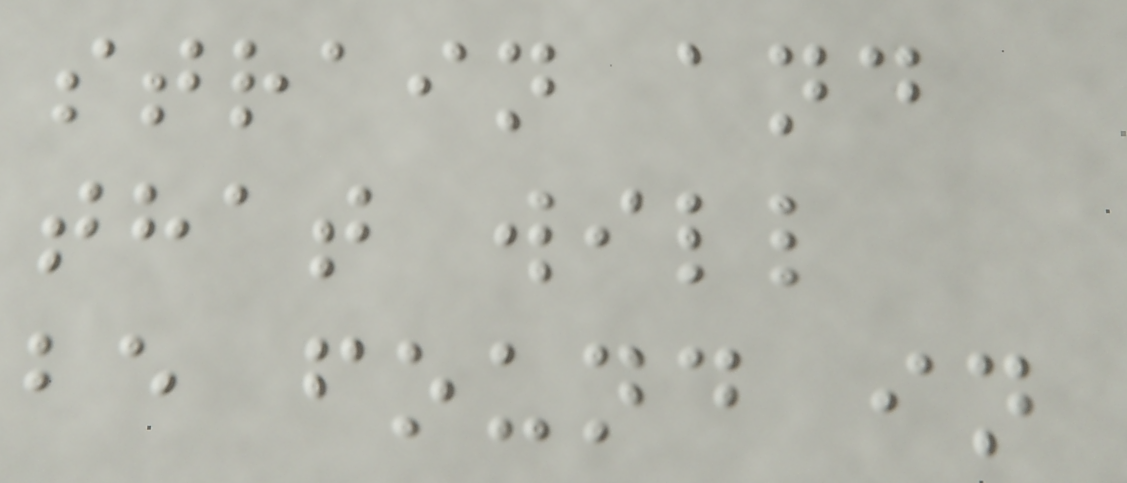strain and
that will
be found in
